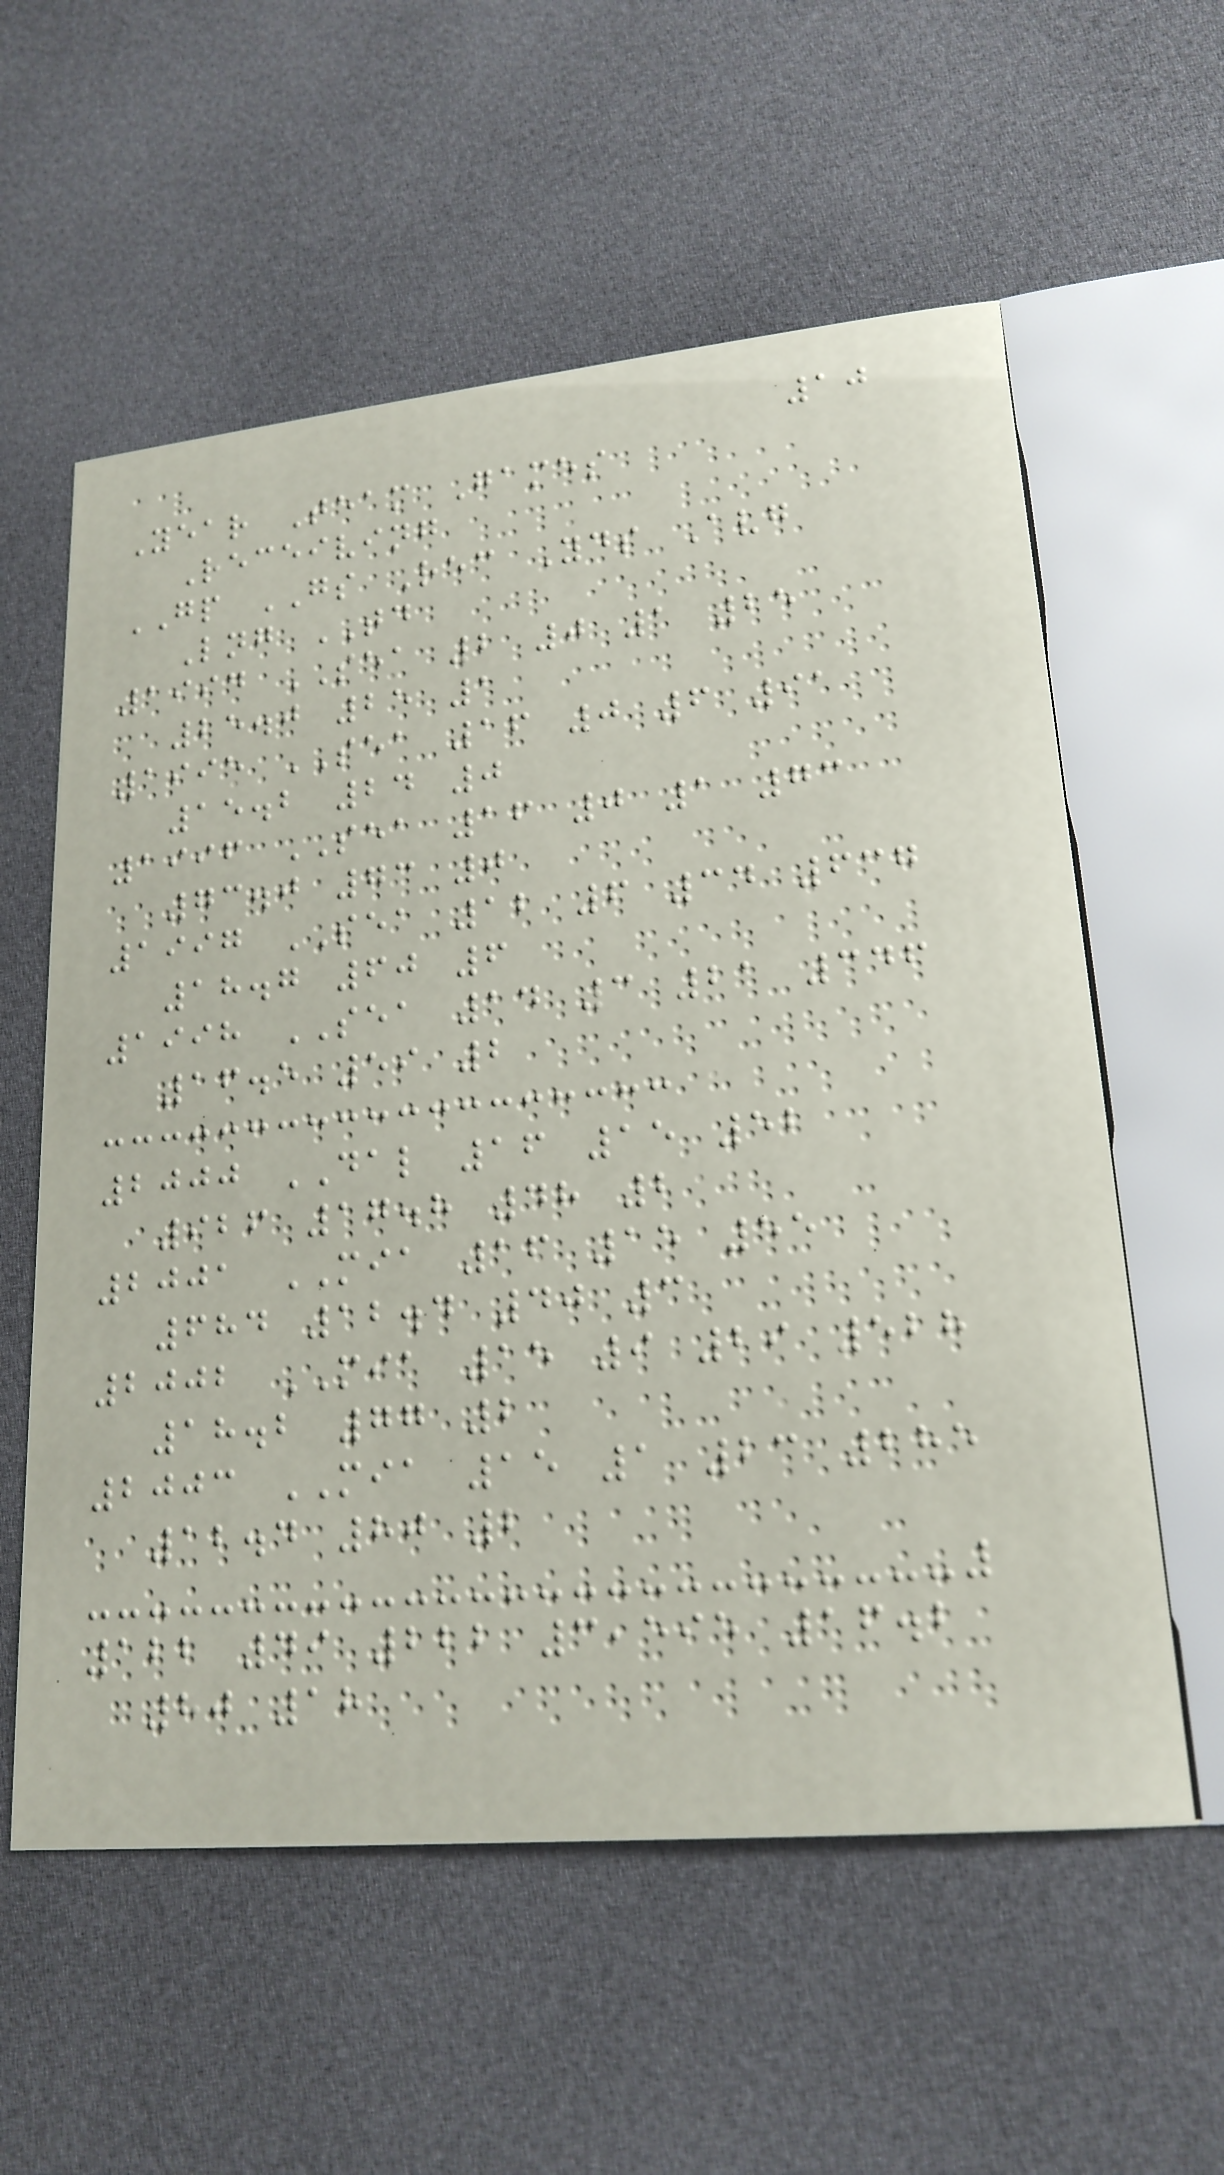10
Year Team Games
Receiving
GP GS Rec Yds Avg
Lng TD
1994 SEA 2 0 1 25
25.0 25 1
1995 SEA 16 0 6 91
15.2 24 0
1996 SEA 16 0 1 73
73.0 73 0
1997 SEA 12 6 34 637
18.7 60 6
1998 SEA 14 3 21 346
16.5 59 2
2000 DAL 16 15 52
926 17.8 48 2
2001 MIA 16 15 55
684 12.4 40 3
2002 MIA 15 9 29 528
18.2 77 2
2003 MIA 15 1 23 285
12.4 80 2
122 49 222 3,595 16.2
80 18
